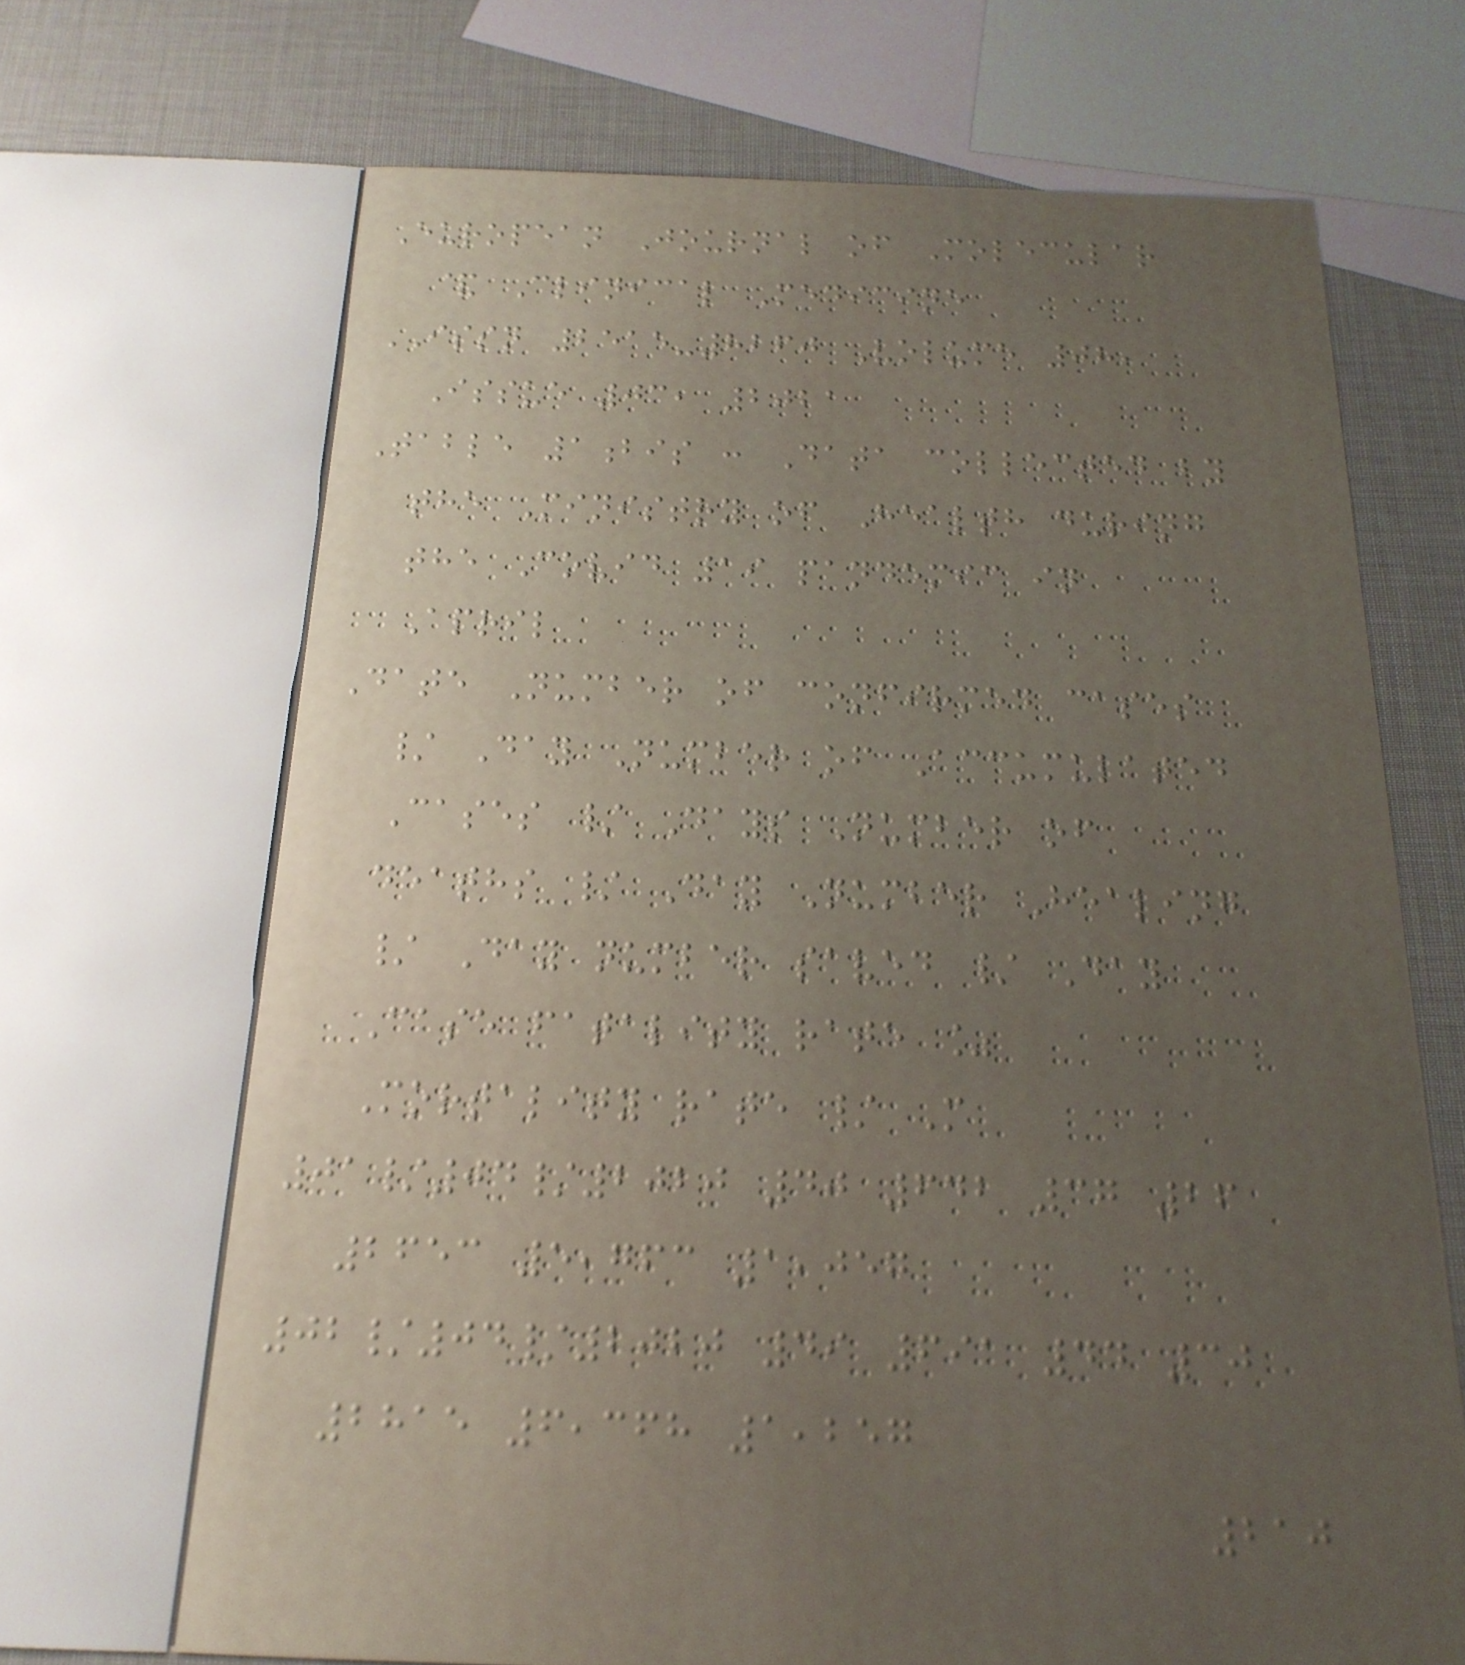European Journal of Molecular
& Clinical Medicine
ISSN 2515-8260 Volume 08,
Issue 03, 2021
Table 1bis : Data collected by
the Ministry of Health during
the Covid 19 pandemic in
April
Date Number of confirmed cases
/ Day Number of Accumulated
Cases / Days Number of
deaths / Day Number Healing
/ Day number saved / Day
Case fatality rate %
Mortality rate / M
01/04/2020 40 642 37 26
2653 5,763 1,057
02/04/2020 49 691 44 30
2815 6,368 1,257
210
